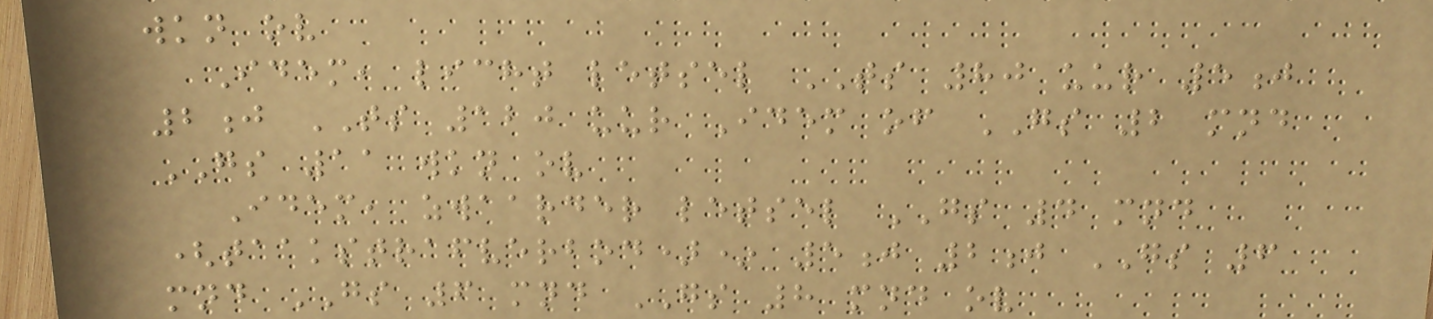wkn ov
Idem, licht letsel TS 80 uur 5j
2j TS 120 uur Idem of GS 2 mnd
GS 11 wkn ov
Idem, zwaarder letsel GS 4 mnd
(taakstrafverbod)* 5j 2j GS 6
mnd GS 6 mnd GS 8 mnd ov
